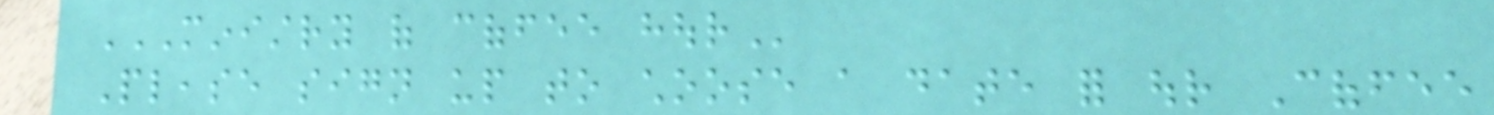MINISTRY OF COFFEE HOUR
Please sign up to choose a date for our Coffee
